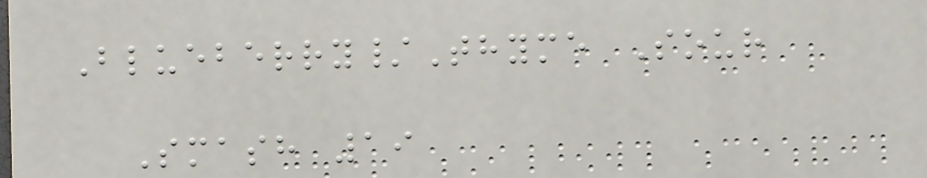Blueberry/Thyme Sour
Smash 19
